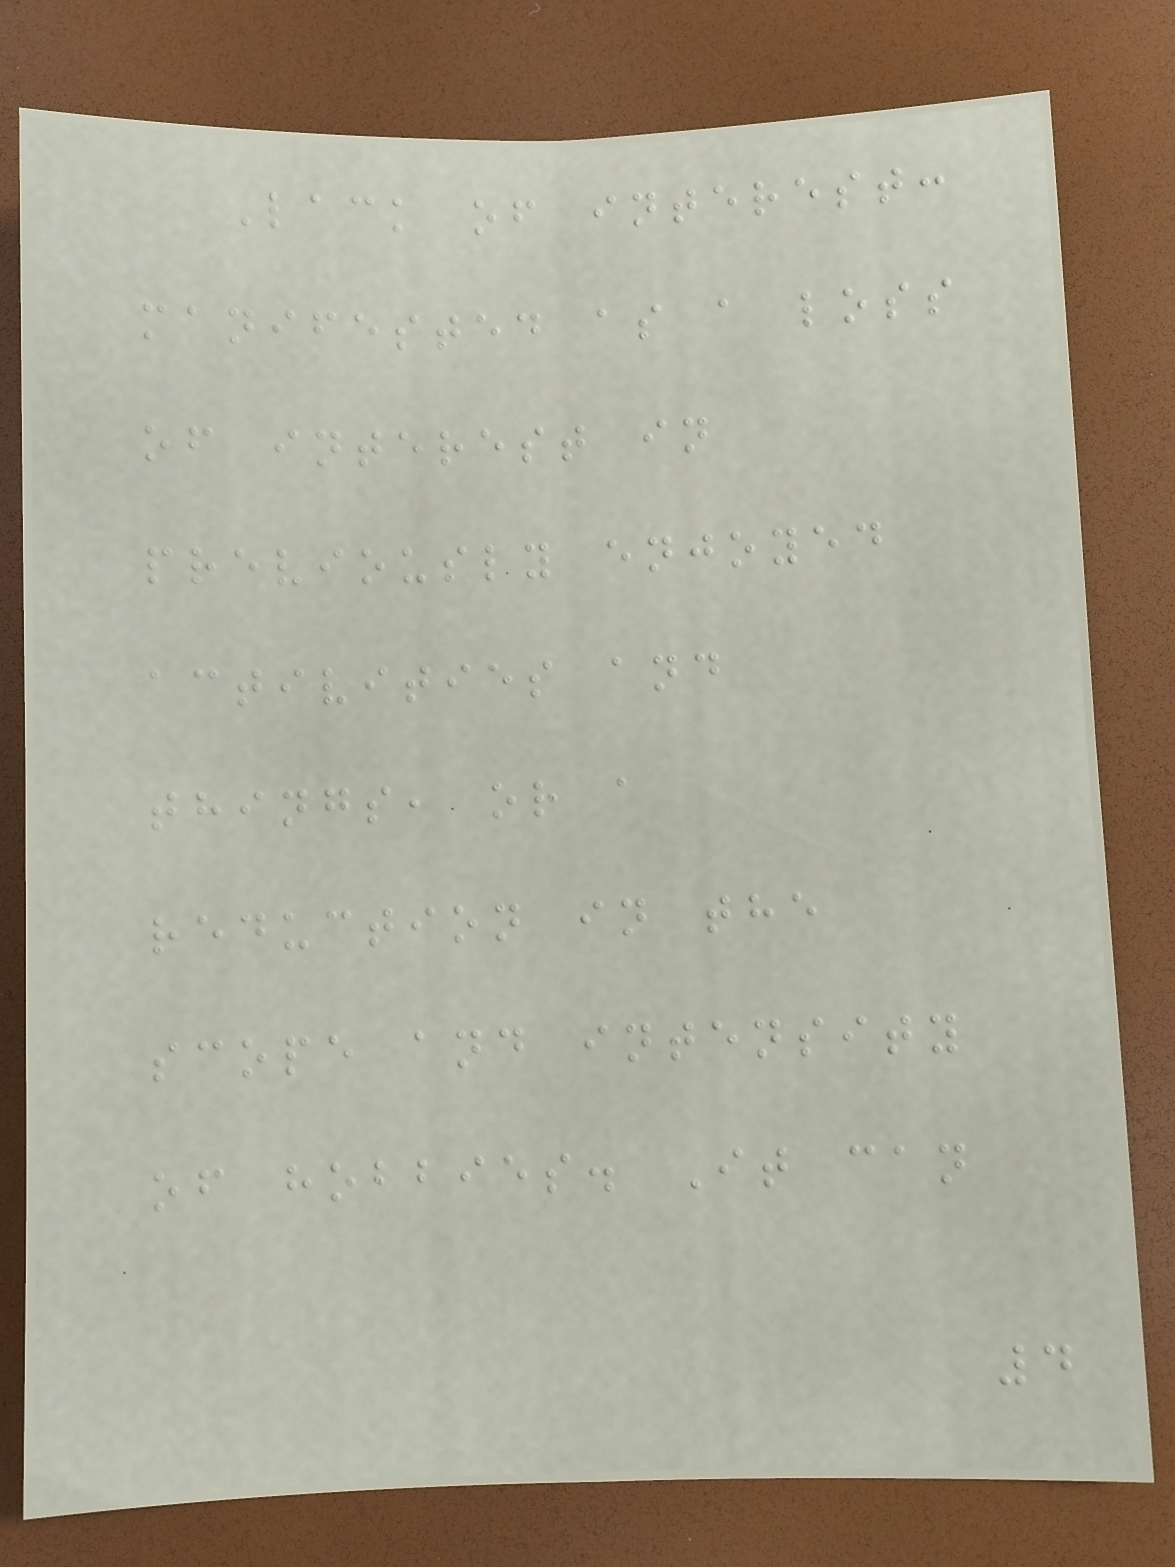Lack of interest:
manifested as a loss
of interest in
previously enjoyed
activities and
things, or a
reduction in the
scope and intensity
of hobbies. It can
4
